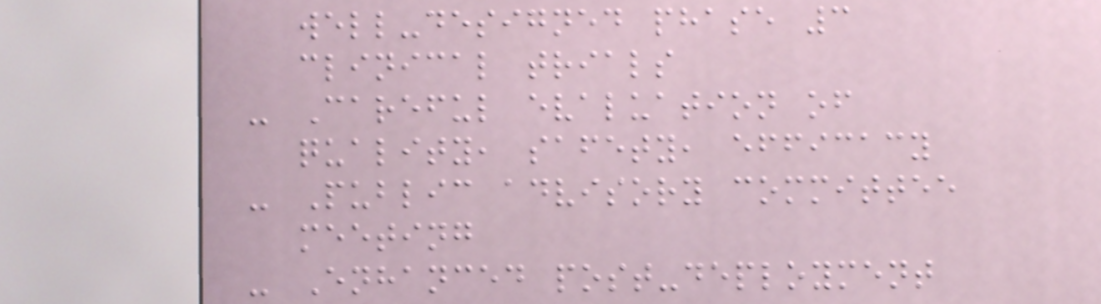well-designed phase 3
clinical trials
- Careful evaluation of
quality, safety, efficacy
- Public advisory committee
meeting
- Enhanced post-deployment
